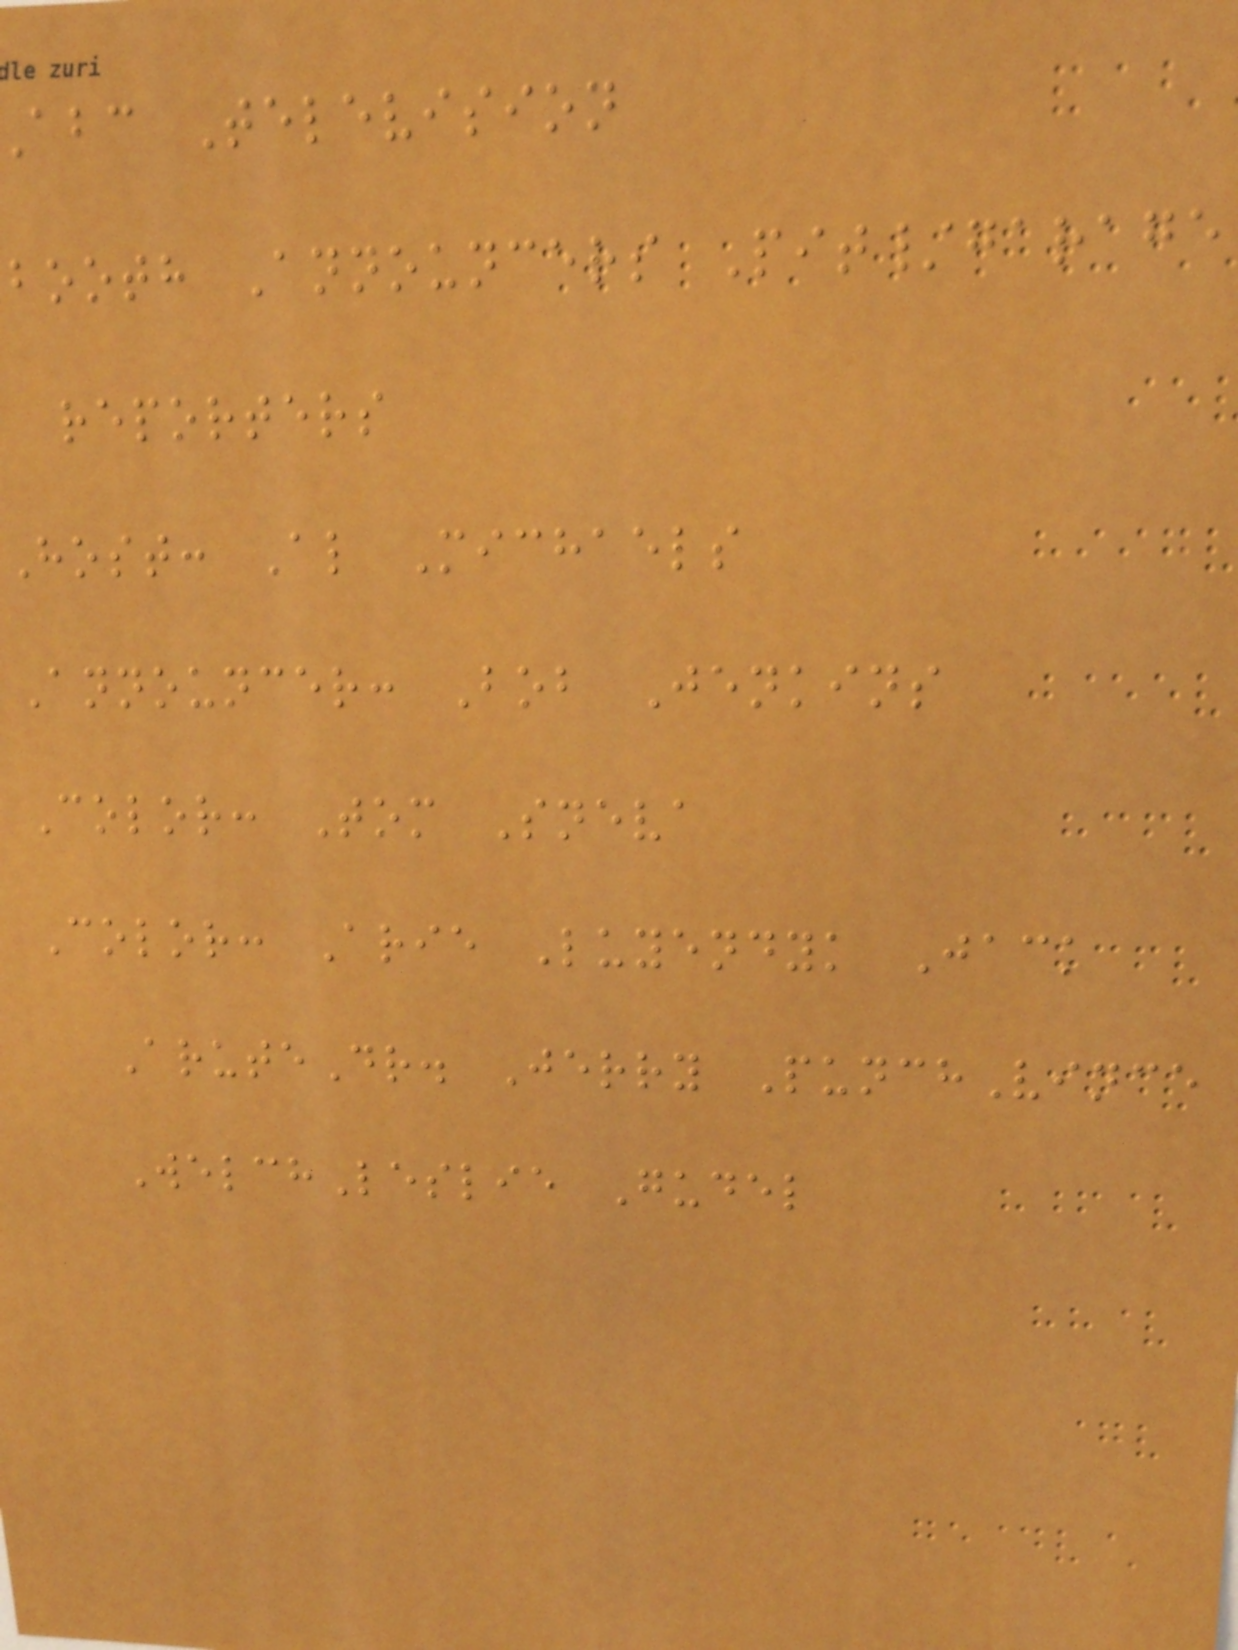abc Television
booth Announcers Pit/garage
reporters
Host: Al Michaels
Announcer: Bob Jenkins
Color: Tom Sneva
Color: Arie Luyendyk Jack
AruteDr. Jerry PunchVince
WelchLeslie Gudel
